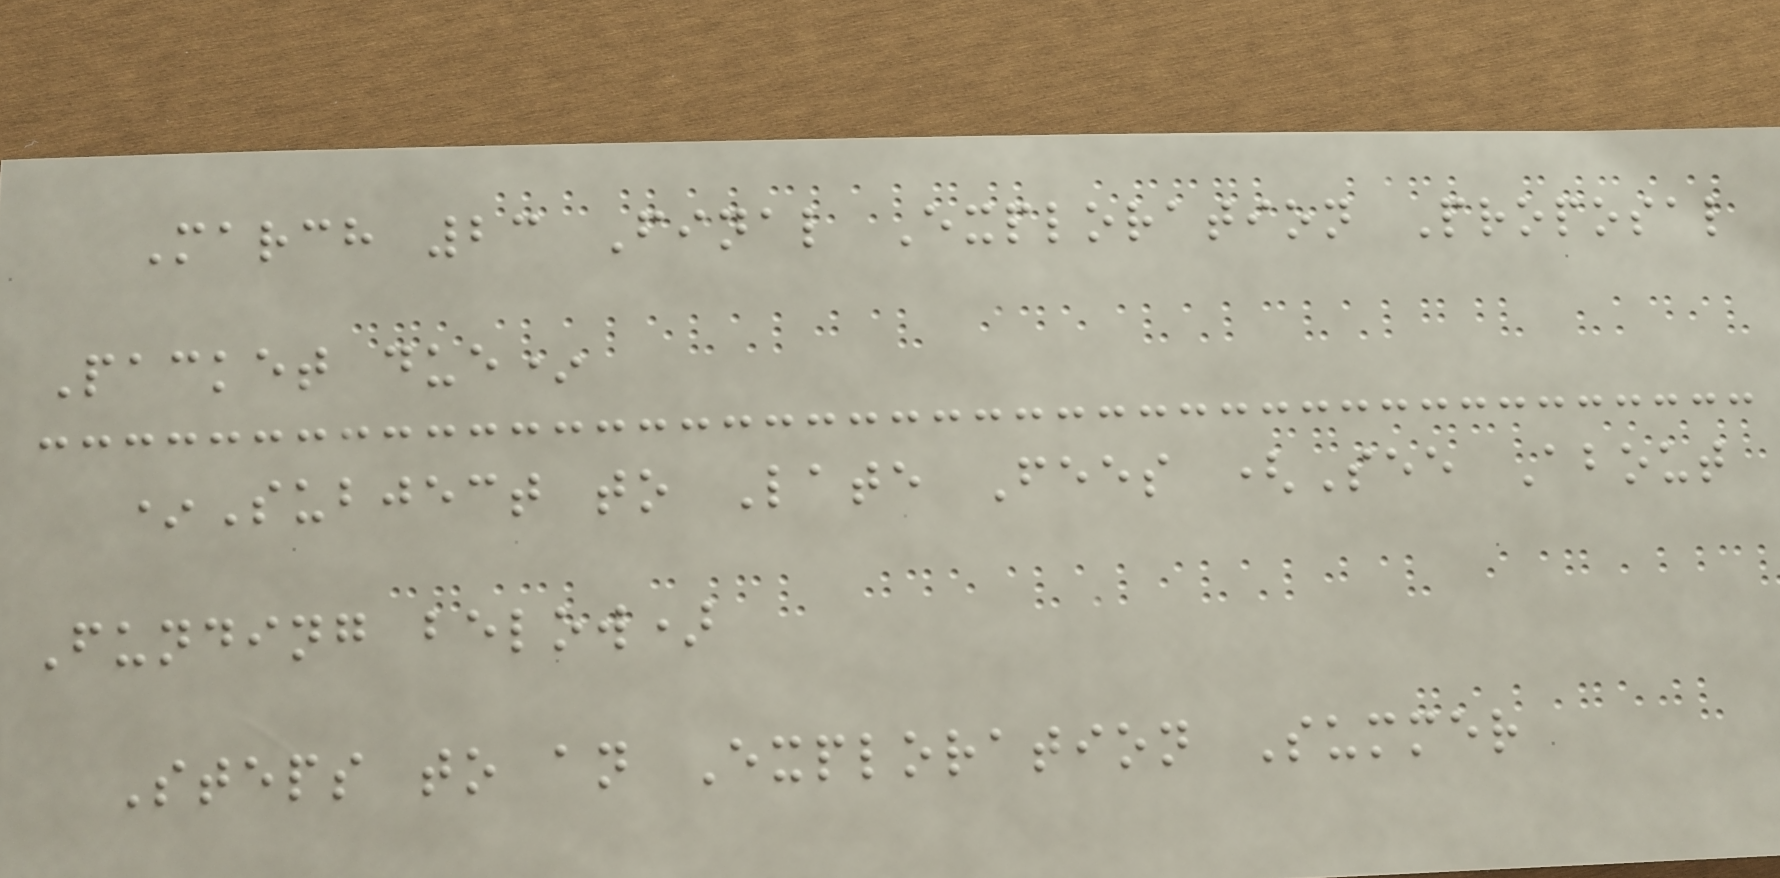March 23 Final Exploration Proposal
Packet due*
*Subject to Late Fees (See About
Funding below)
Steps to an Exploration Summer
